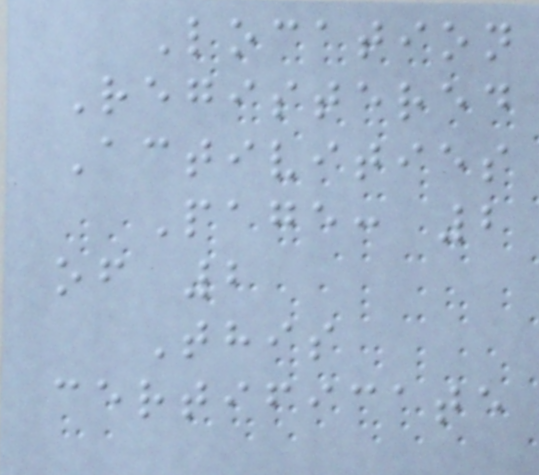Location
Registered
Activities
Page: 2
of 2
This
certificate
